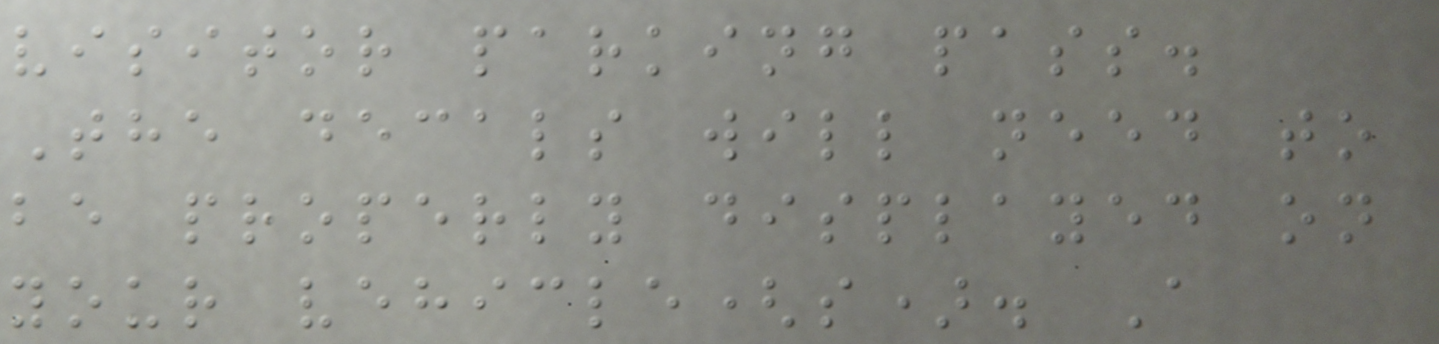visitor parking pass.
The decals will need to
be properly displayed on
your vehicle(s). A
